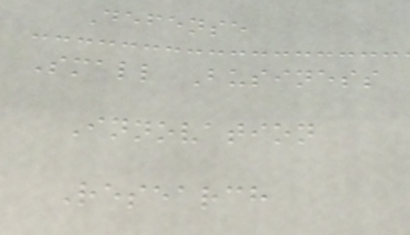Defense
Small Business
Innovation
Research
